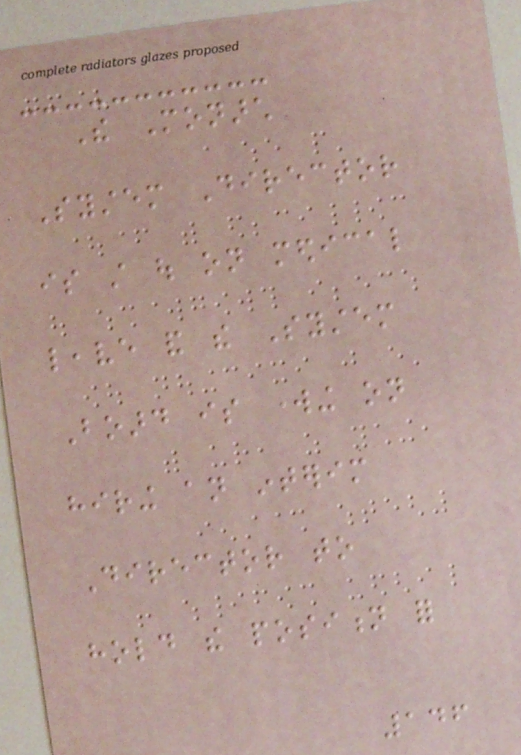The Monarch
System Director
is still out on medical
leave and the System
Board is working on
hiring an interim
Director to
hold the position for
146
